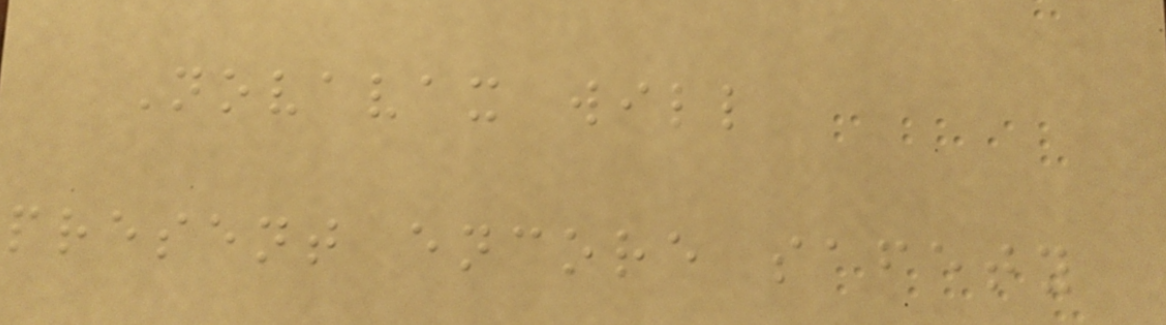Novavax will
present encore safety
